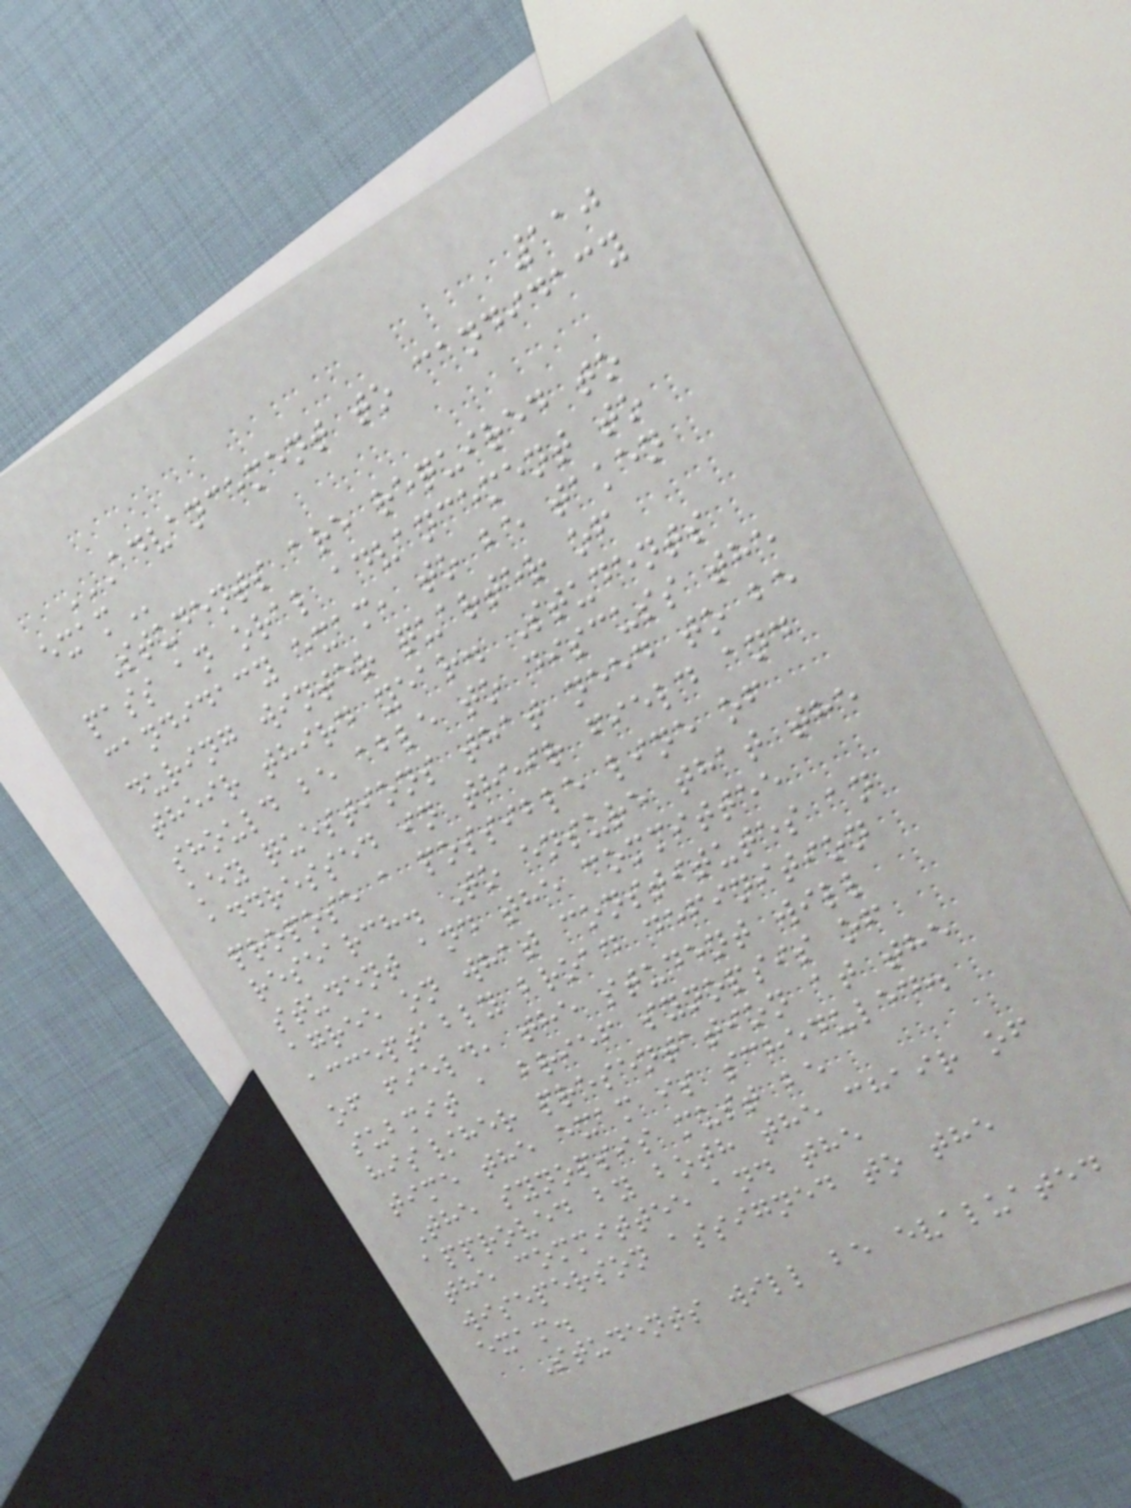110
ADVANCEMENT TO CANDIDACY
EXAM
Students are required to
pass an oral advancement to
candidacy exam, to be taken
during winter quarter of
their third year. Students
should be able to discuss the
key questions that need to be
addressed in their field and
propose a possible line of
research. To ensure that the
student and the committee
agree on what constitutes an
acceptably broad definition
of field, the student will
submit a brief synopsis of
his/her presentation at the
time the exam is scheduled.
The synopsis must be
approved by both the chair of
the committee and the
wiseperson assigned to the
exam.
Students will be evaluated
